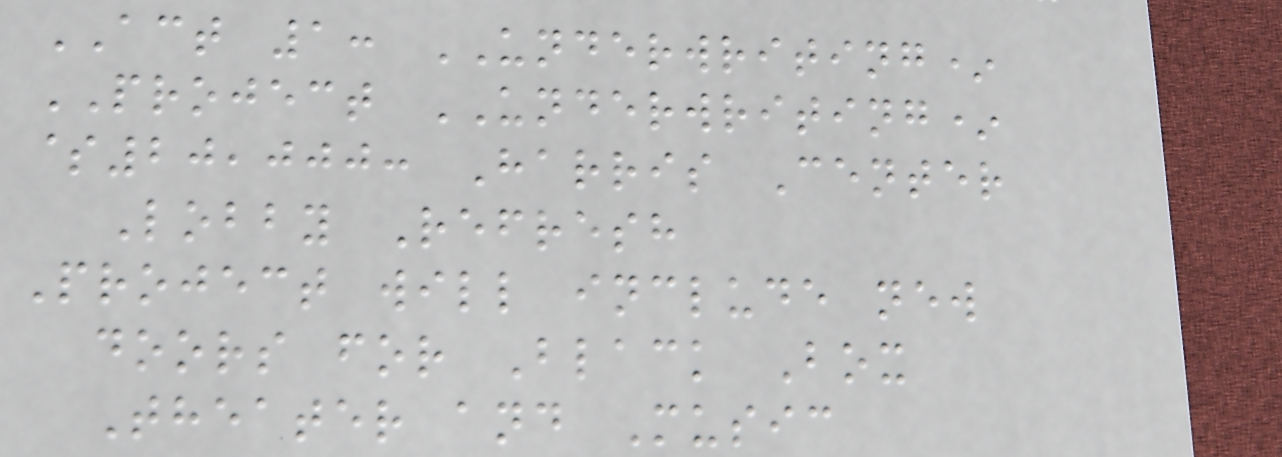ACT 1: UNDERWRITING*
PROJECT UNDERWRITING*
$20,000: Harris Center
Lobby Refresh
Project will include new
doors for Black Box
Theater and Music
